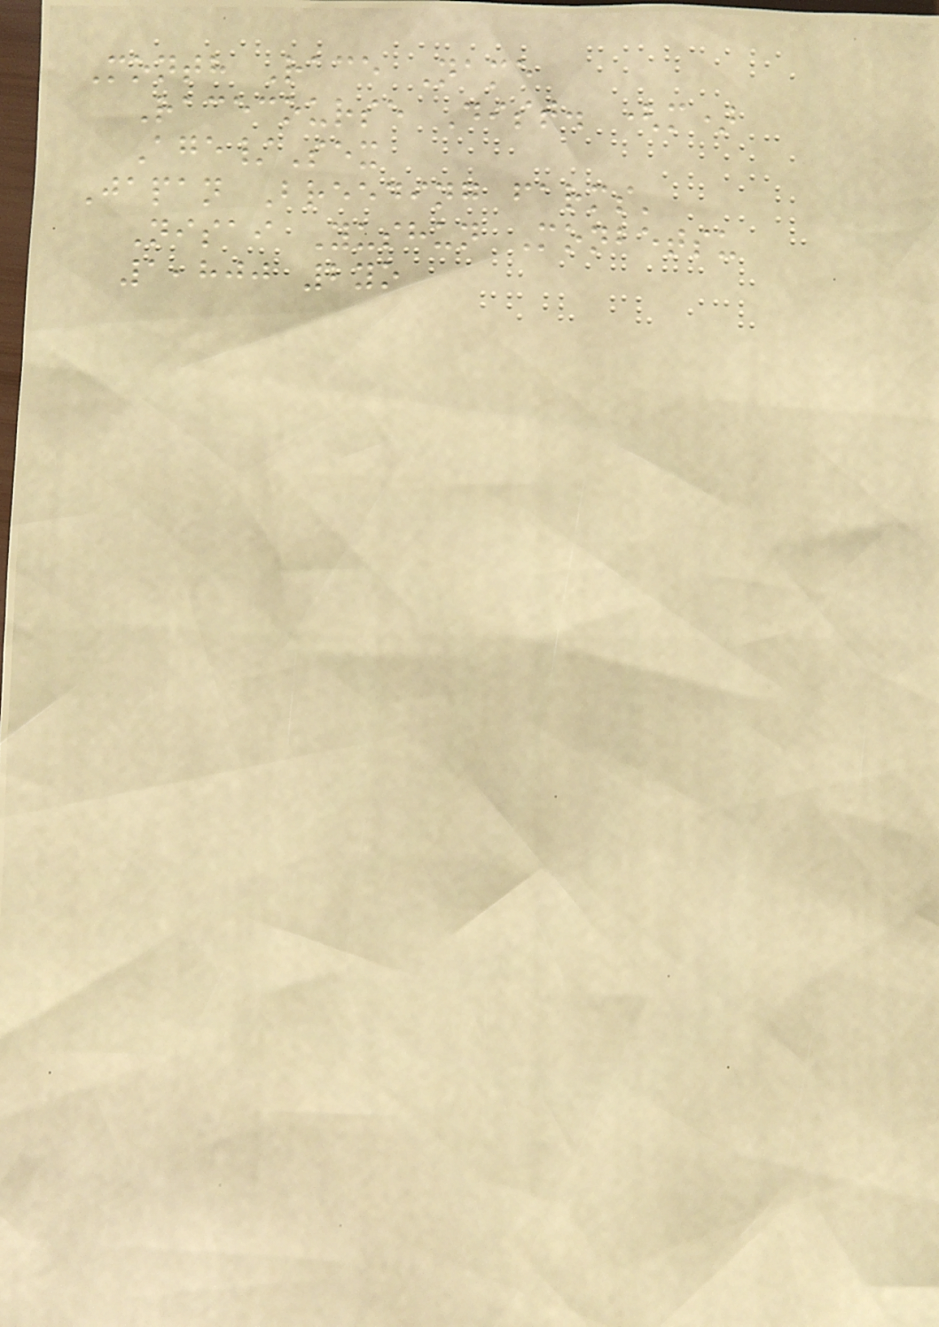Month Race Name
Racecourse Dist. (m)
Age/Sex
Japan Breeding farms'
Nisai Yushun Monbetsu
1,800 2yo
